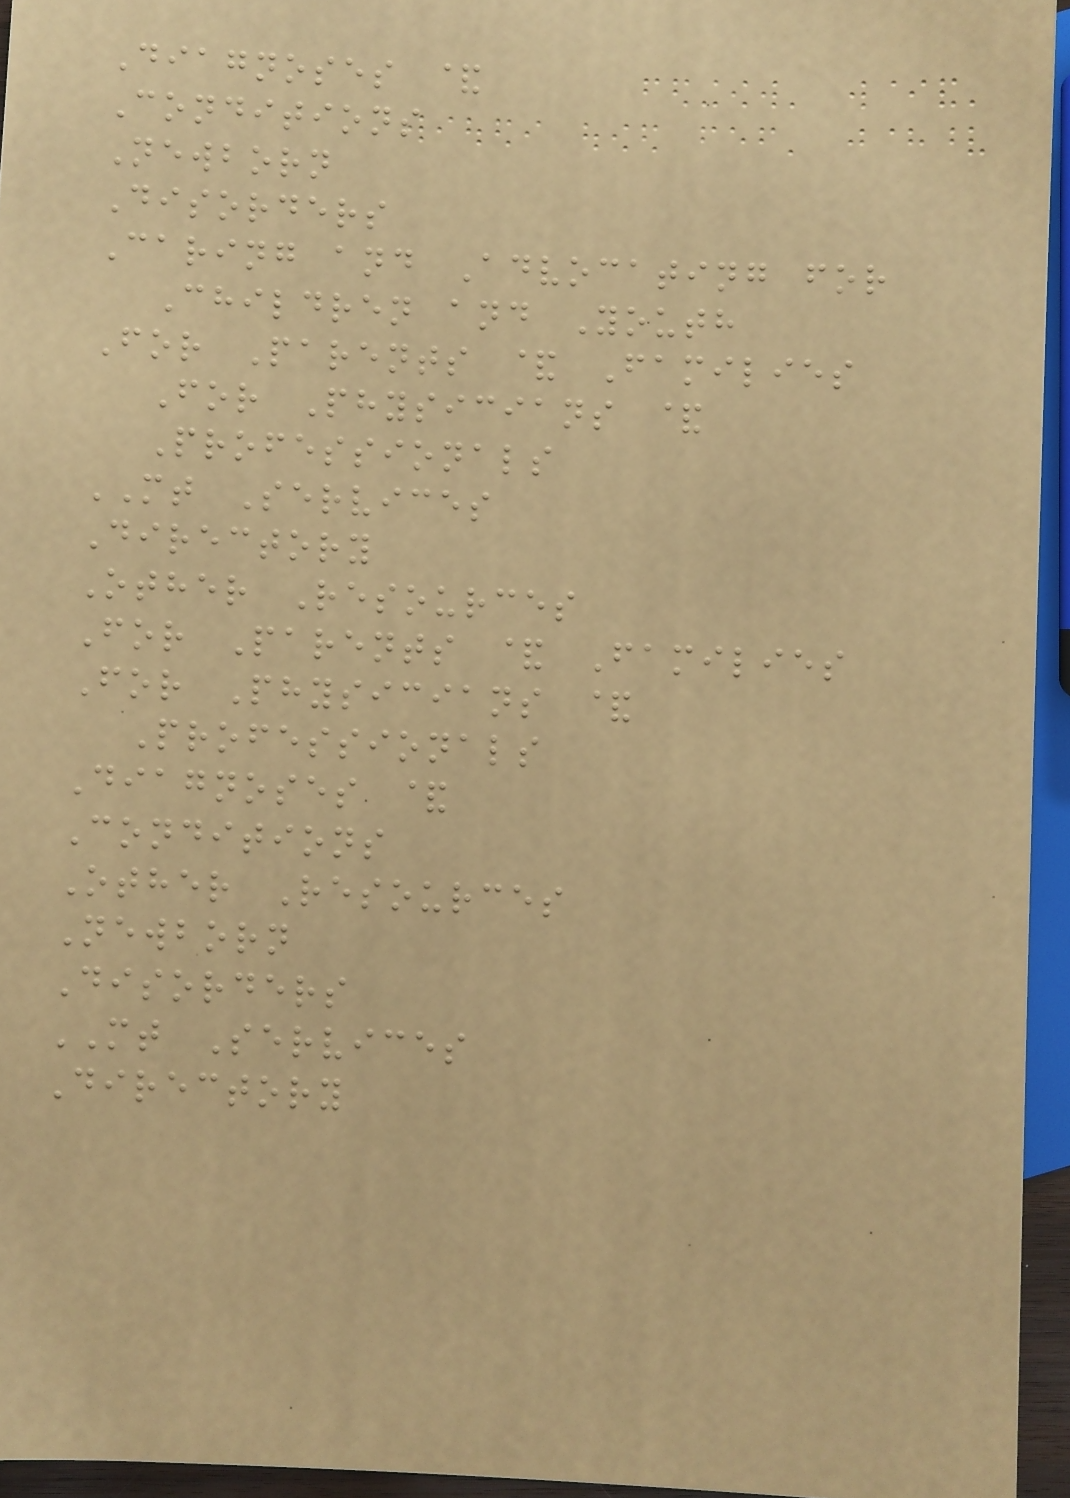Diagnoses &
Conditions
Newborn
Disorders
Caring and Advocating for
Children and Youth
For Parents & Families
For Physicians &
Professionals
MT Services
Directory
Other Resources
For Parents & Families
For Physicians &
Professionals
Diagnoses &
Conditions
Other Resources
Newborn
Disorders
MT Services
Directory
